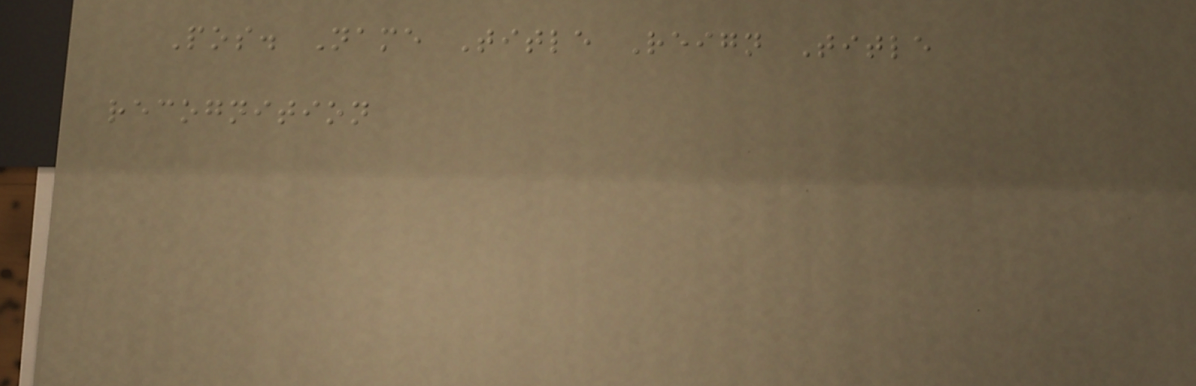Pos. Name Title Reign Title
recognition
